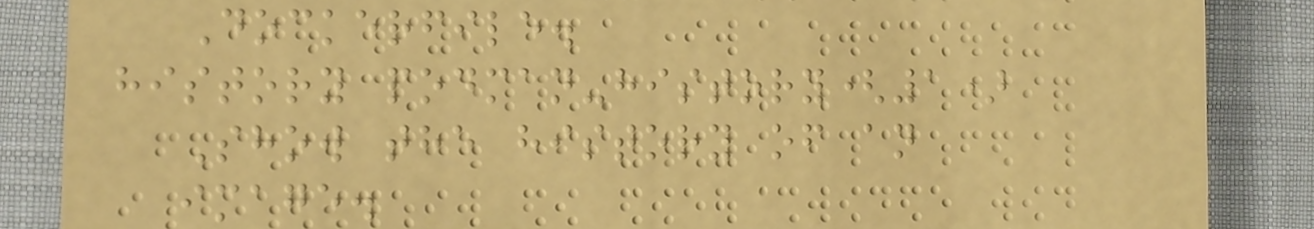Dockerfile.
history podman-history(1)
Show the history of an
image.
